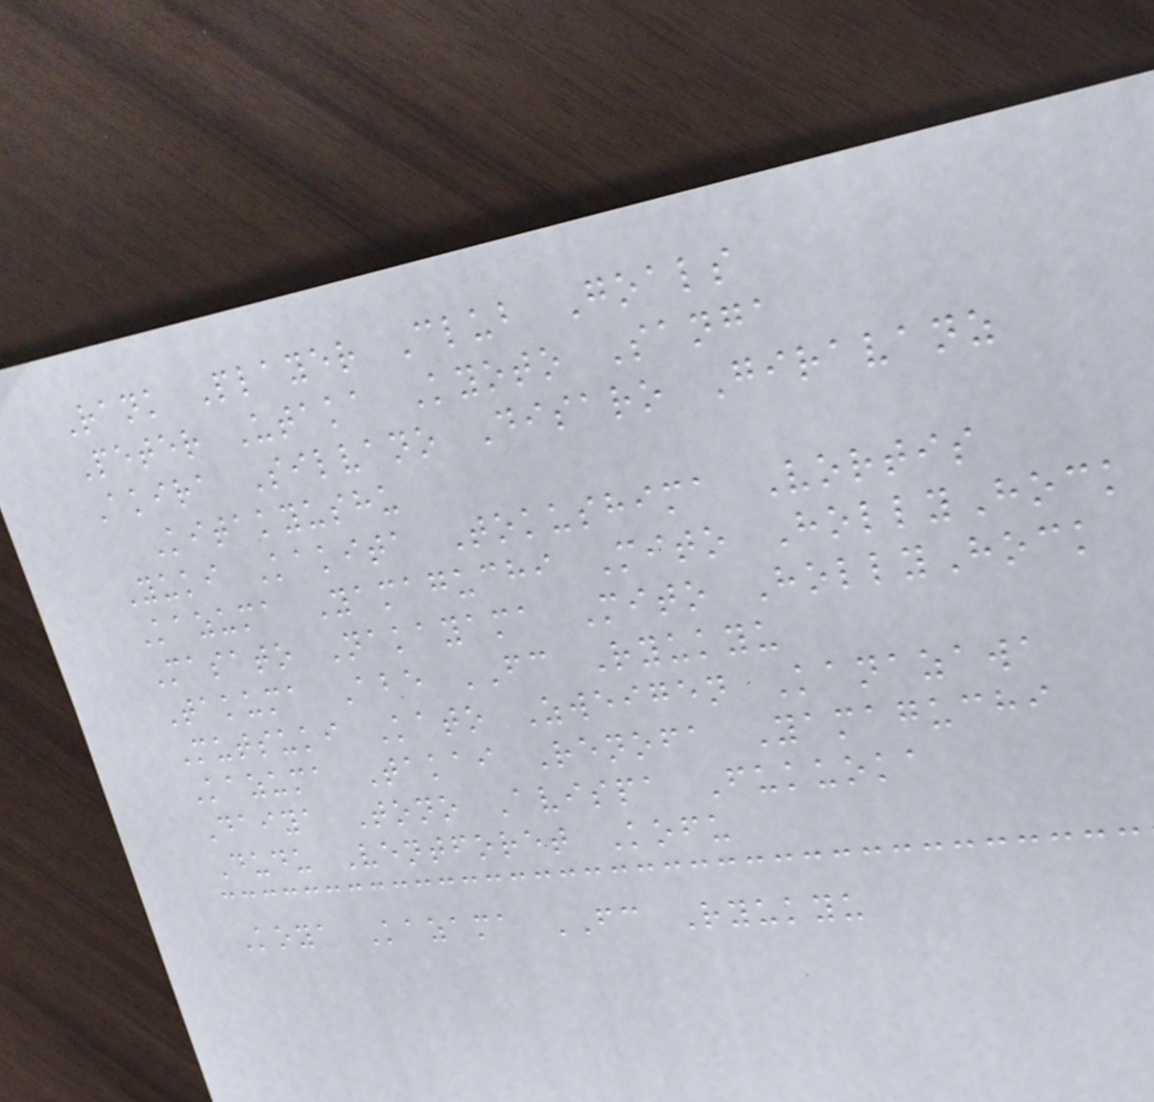Rank Player Club Goals
Peter Utaka Kyoto Sanga
Akira Silvano Disaro Giravanz
Kitakyushu
Yuki Kakita Tokushima Vortis
Kazuma Yamaguchi Mito HollyHock
Masato Nakayama Mito HollyHock
Takuma Abe FC Ryukyu
Mutsuki Kato Zweigen Kanazawa
Kazuma Takai Renofa Yamaguchi
Daiya Tono Avispa Fukuoka
Dudu Ventforet Kofu
Koya Kazama FC Ryukyu
